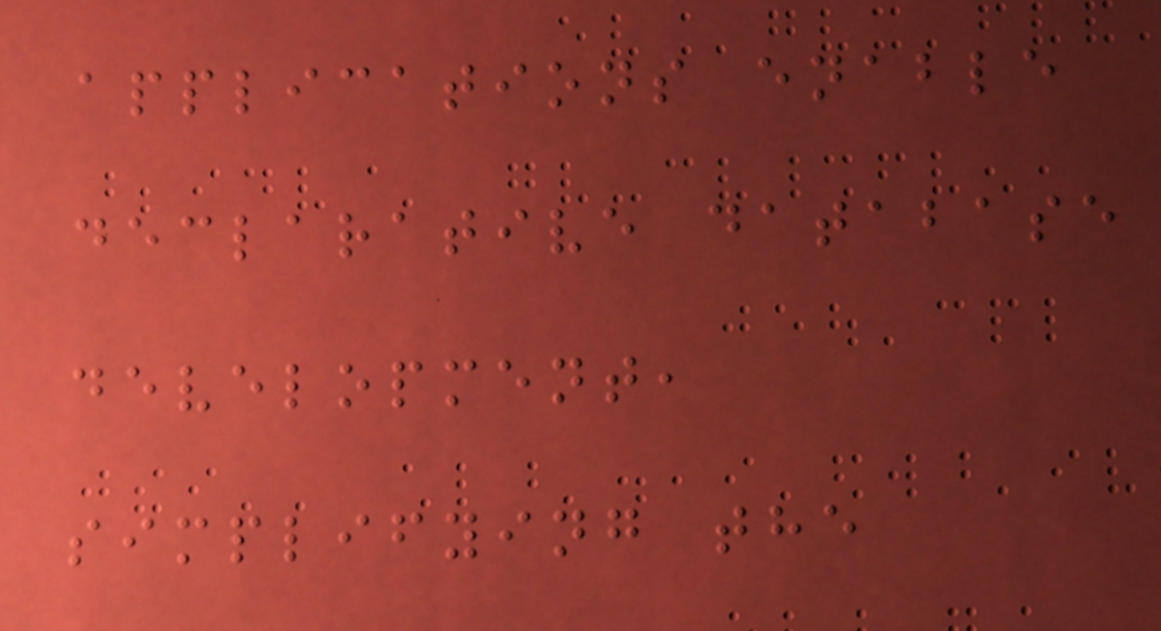applications enable
declarative database
development,
simplifying the
